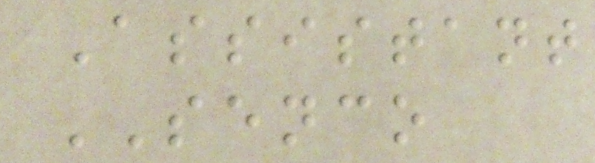Assistant
SENCO
